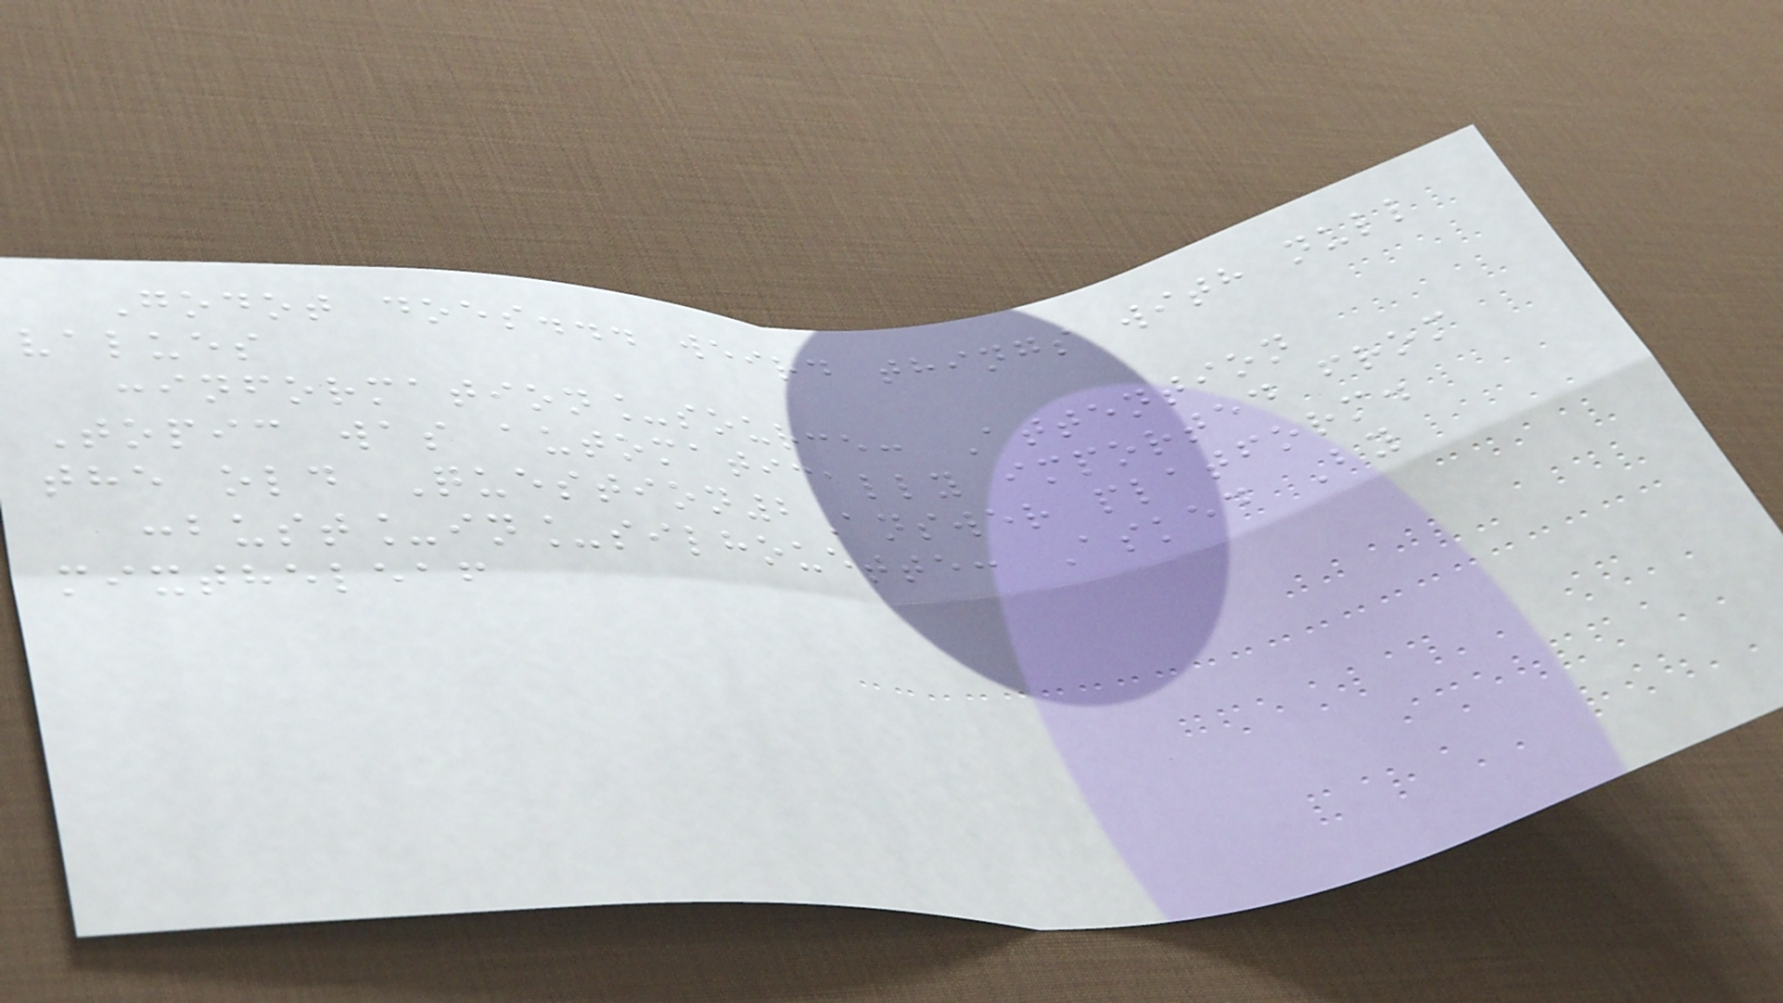Godot does... weird things with null
values
:information_source: Attention
Topic was automatically imported from
the old Question2Answer platform.
:bust_in_silhouette: Asked By
mixtheleaf
